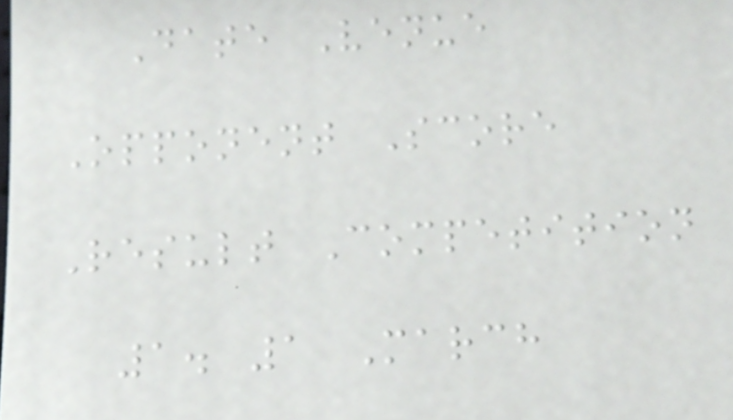Date Venue
Opponent Score
Result Competition
1. 1 March
